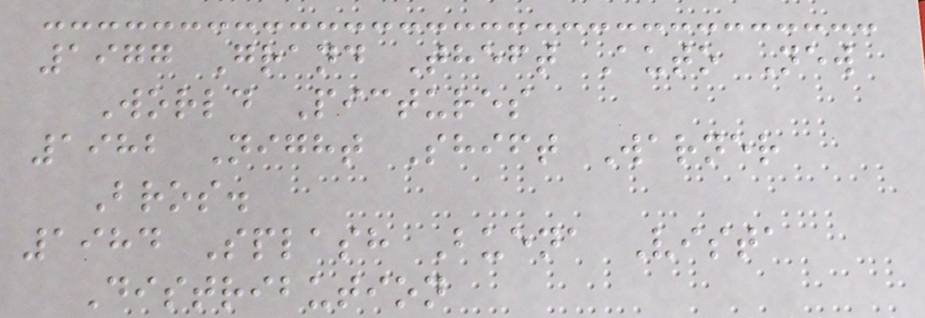1977 Grand Theft Auto New
World Pictures
1982 Night Shift Warner
Bros.
1984 Splash Buena Vista
Distribution
